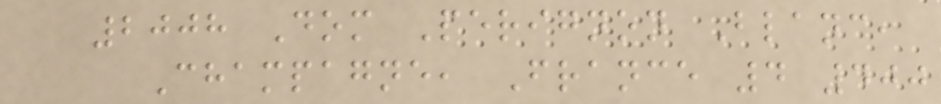2008 Dom Perignon Blanc,
Champagne, France 4 400
